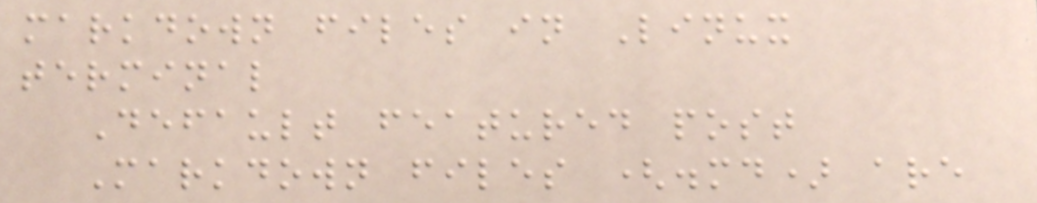markdown files in Linux
terminal
Default featured post
Markdown files (.md) are
